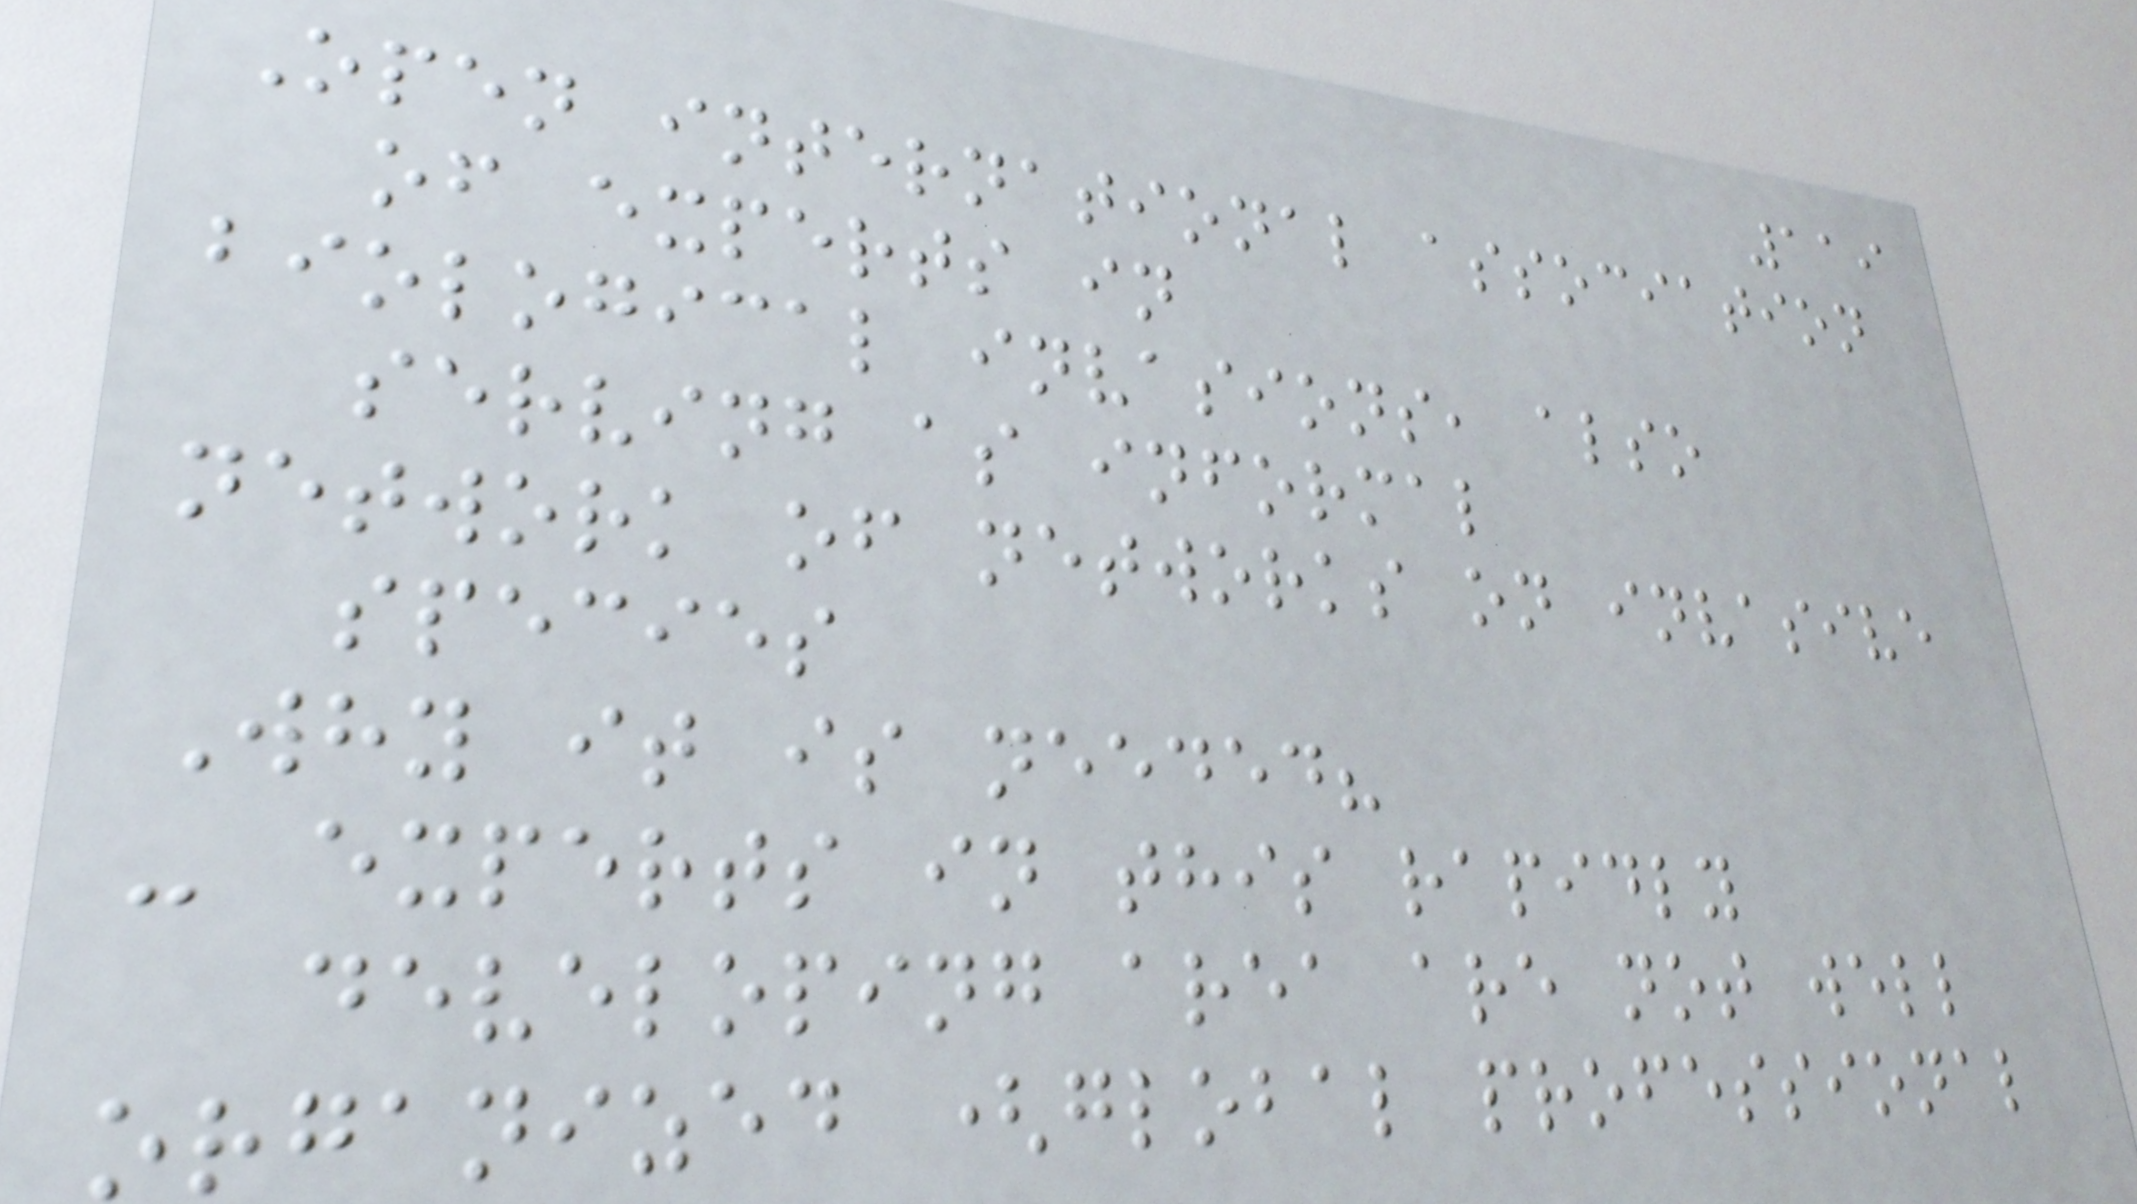119
Open international association
of experts in
biological invasions, also
serving as informal
network of networks on invasive
species
Why it is needed?
- experts in this rapidly
developing area are not well
organized (global professional
